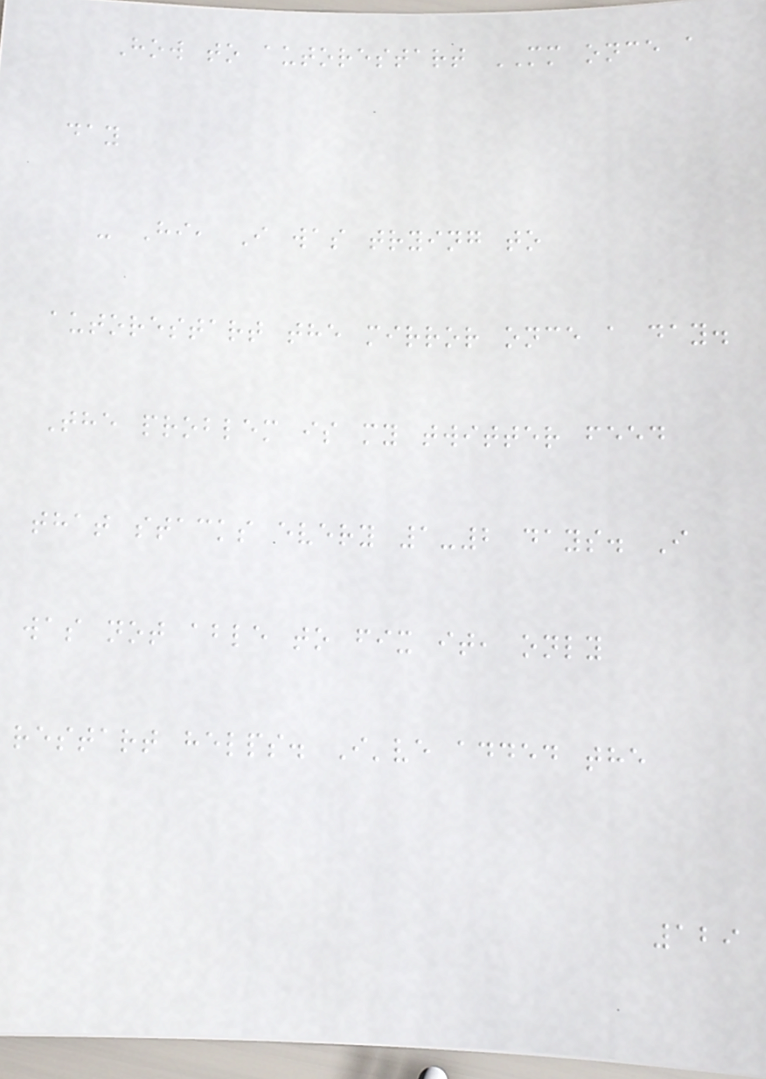How to autorestart MM once a
day
- Hi, I was trying to
autorestart the mirror once a day.
The problem is my twitter feed
that stacks every 1-2 days. I
was not able to fix it, only
restart helps. I've added the
129
